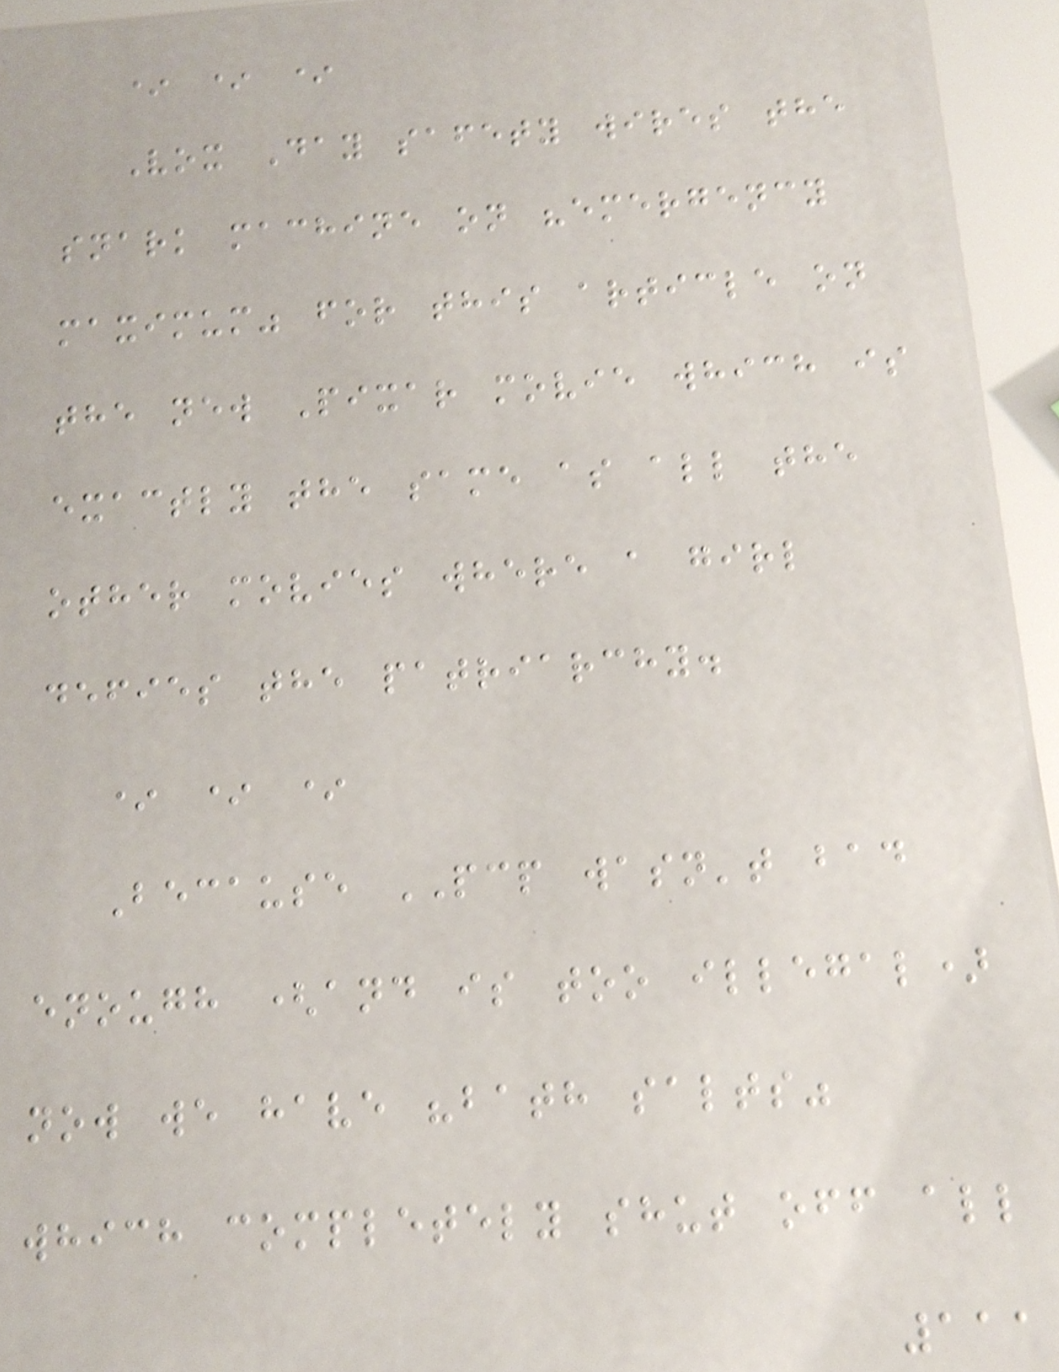* * *
Vox Day safety wires the
snark machine on "emergency
maximum" for this article on
the new Pixar movie which is
exactly the same as all the
other movies where a girl
defies the patriarchy.
* * *
Because PCP wasn't bad
enough (and is too illegal)
now we have "bath salts"
which completely shut off all
111
